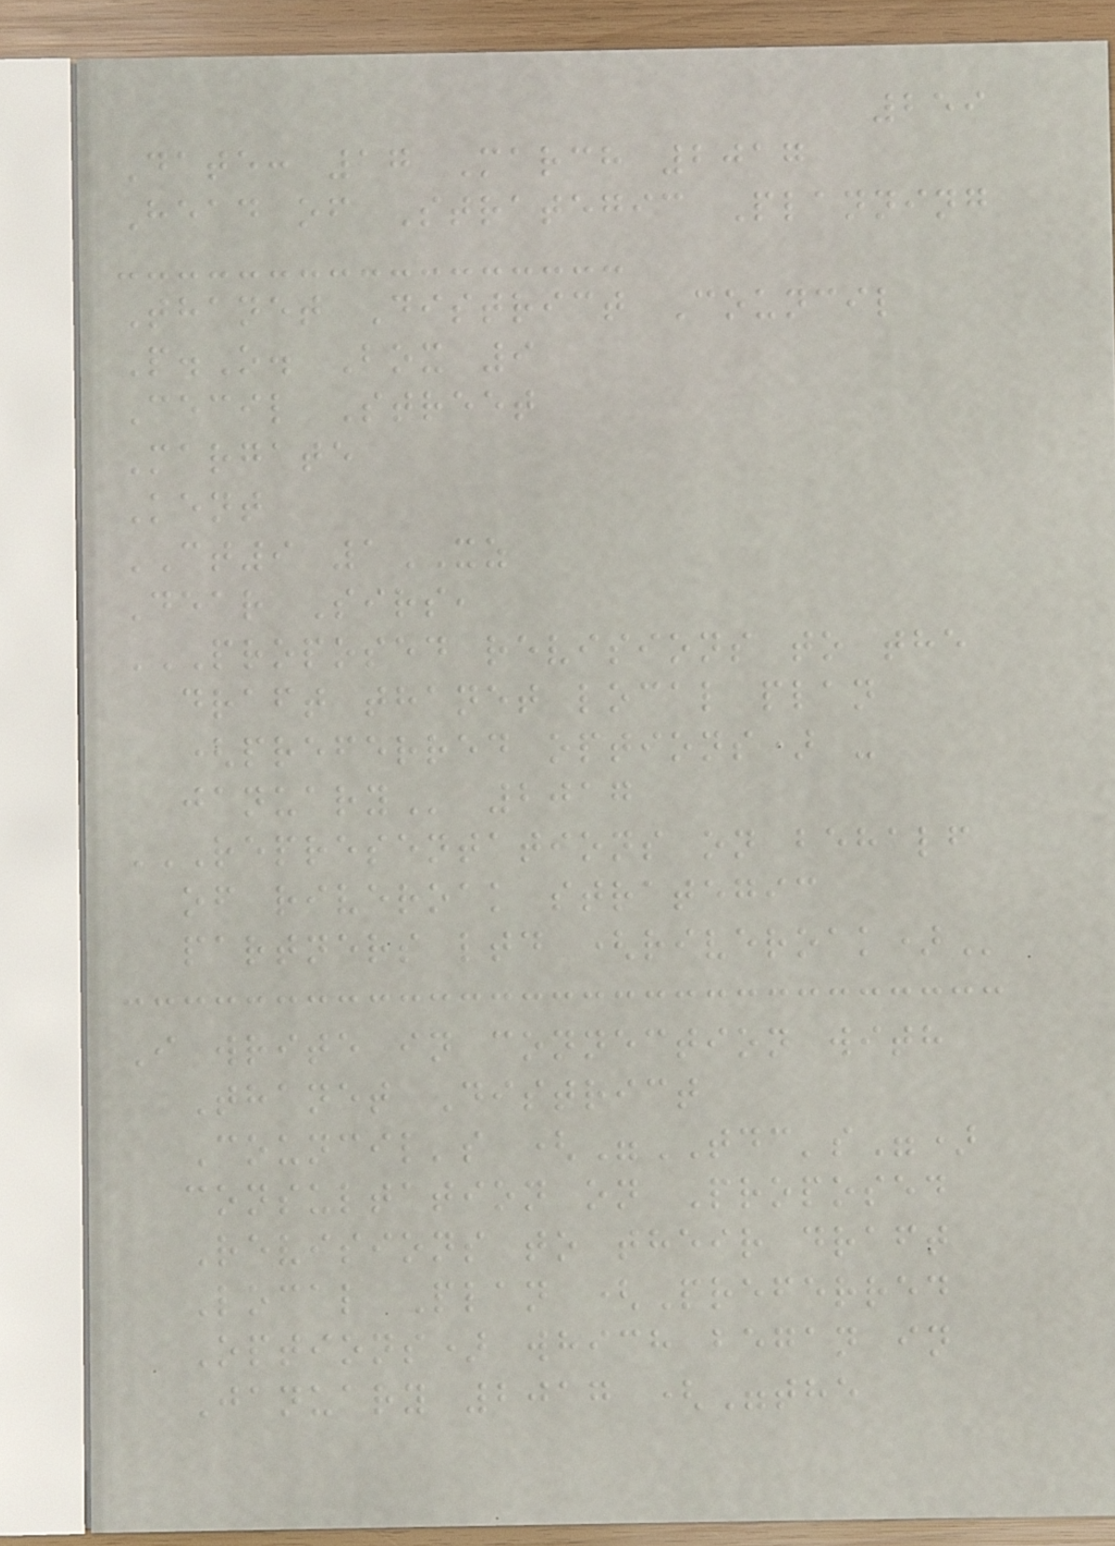259
Date: 17 March 2017
Head of Strategic Planning
Thanet District Council
P.O. Box 9
Cecil Street
Margate
Kent
CT9 1XZ
Dear Sirs,
PROPOSED REVISIONS TO THE
DRAFT THANET LOCAL PLAN
(PREFERRED OPTIONS) -
JANUARY 2017
REPRESENTATIONS ON BEHALF
OF RIVEROAK STRATEGIC
PARTNERS LTD (RIVEROAK)
I write in connection with
Thanet District
Council's ("TDC's")
consultation on Proposed
Revisions to their draft
Local Plan (Preferred
Options) which began in
January 2017 ("the
